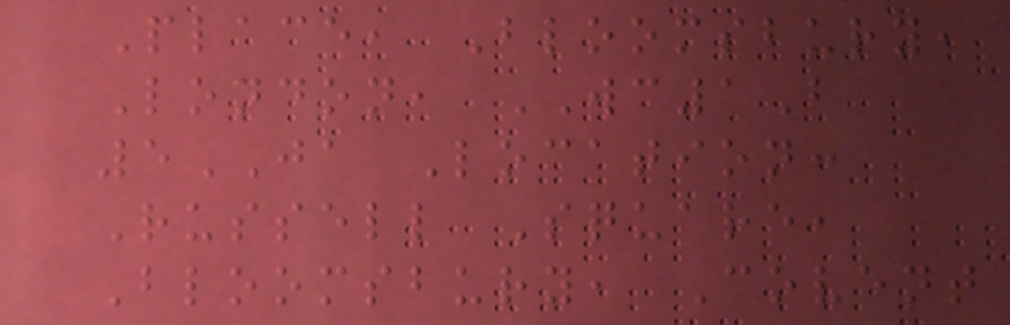Place, Bloomsbury,
London, WC1B
5JA Location:
Russell Square,
Bloomsbury, Covent
